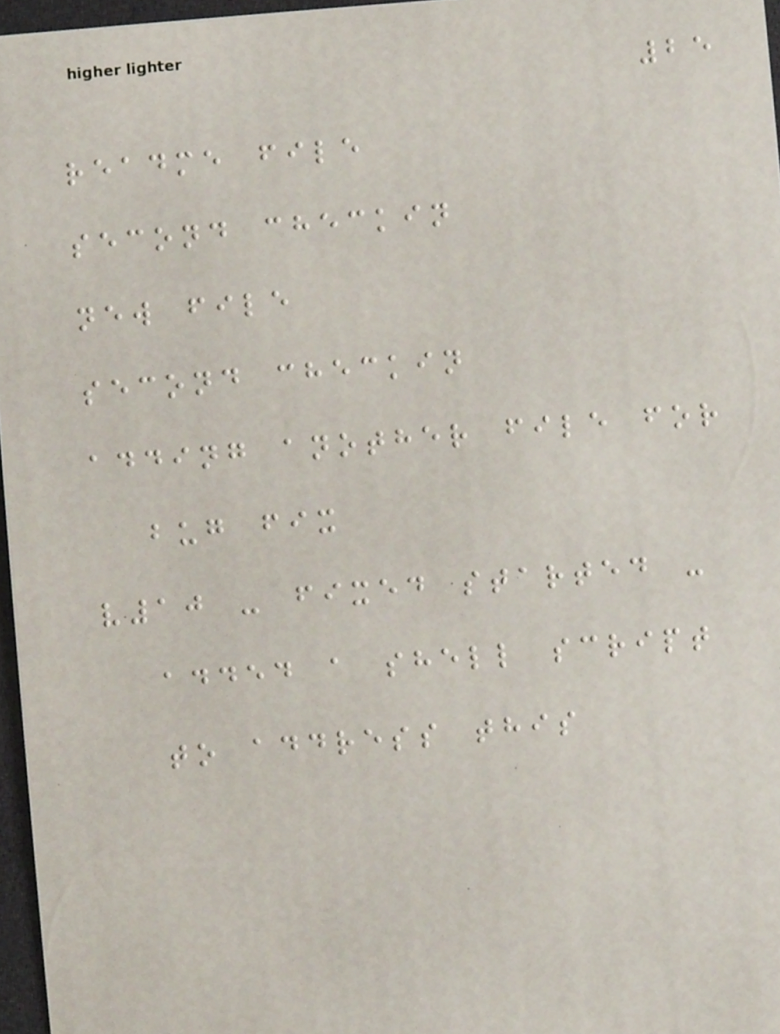25
readme file
second checkin
new file
second checkin
adding another file for
bug fix
v10 - fixed started -
added a shell script
to address this
